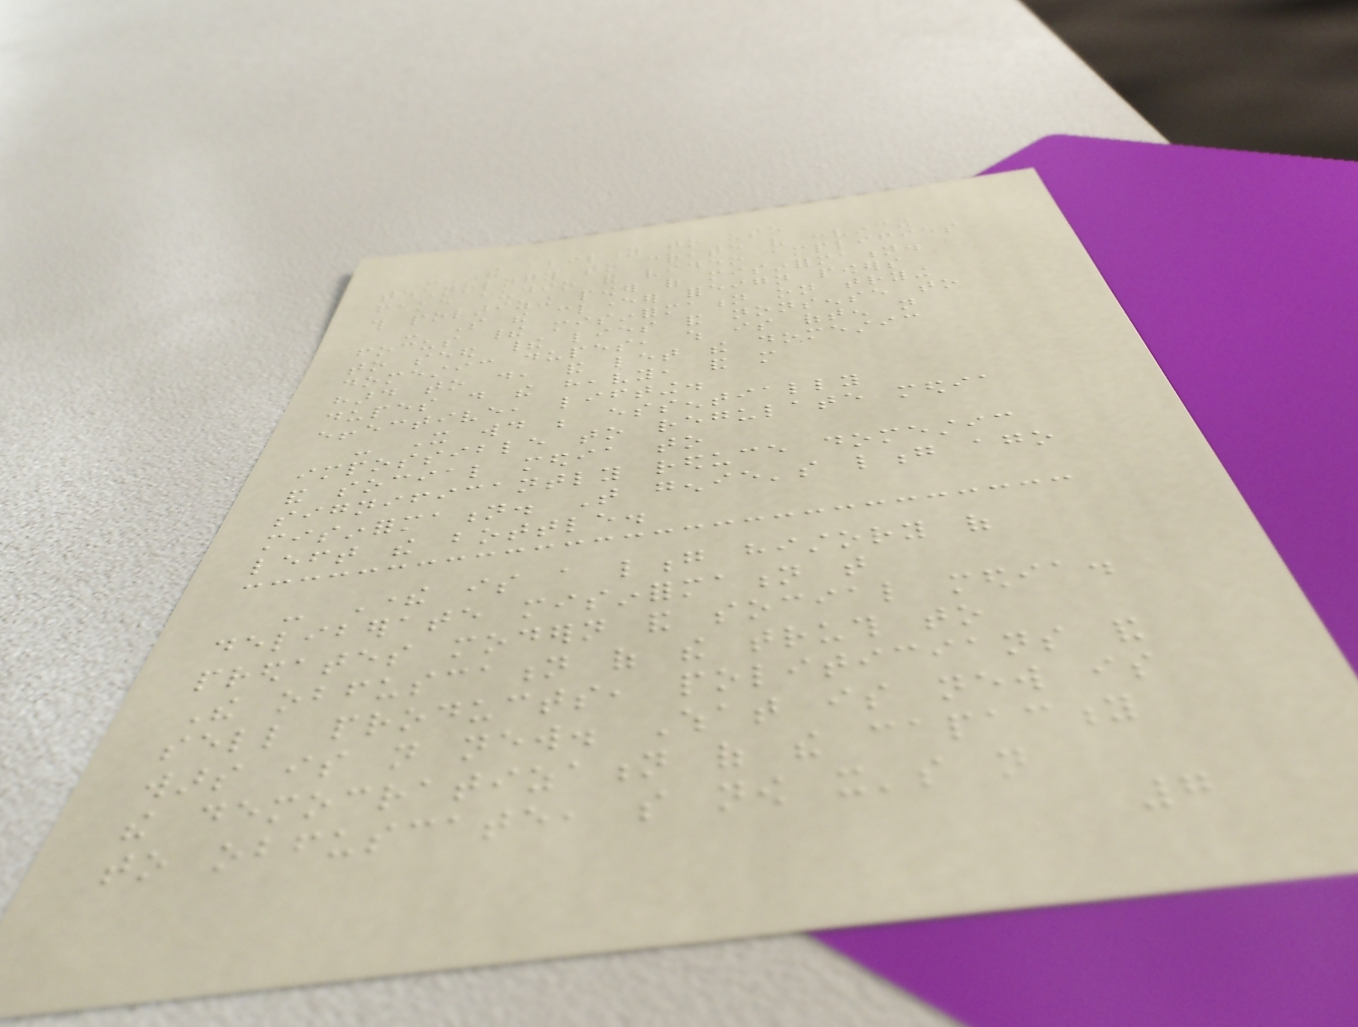- The ability to use
technology to create very convincing
fake audio and video amplifies
this polarizing power of misinformation.
- So the cleverer foreign powers
focus their misinformation on trying
to seed their lies and nonsense to
domestic dupes, which is often not
hard to do, and let the domestic
dupes do the heavy, and more
effective, lifting.
- It would be essentially
impossible to regulate media
and social media to
significantly reduce domestic
misinformation. That genie's long ago
left the bottle.
- There is a long history of
deliberate misinformation that
predates modern and social media.
The obfuscation of the truth to
sell products, politicians and
wars is not new. What is new is
the democratization of the capacity
to obfuscate, so now it's not
7
